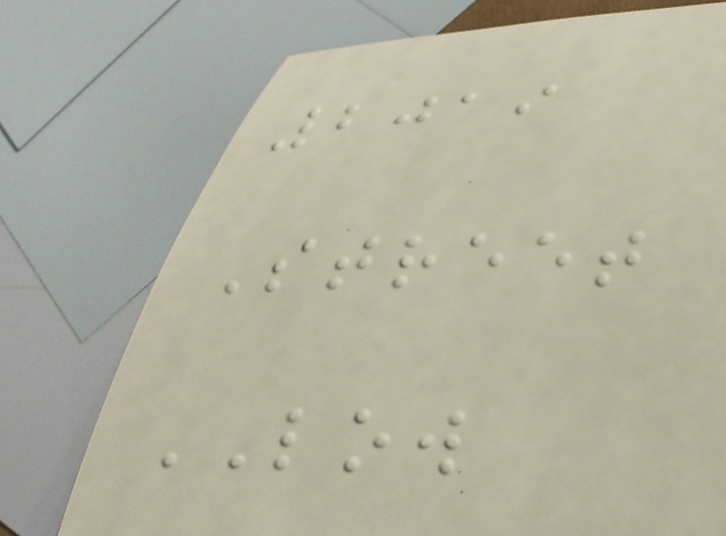2019
Street
LOW
